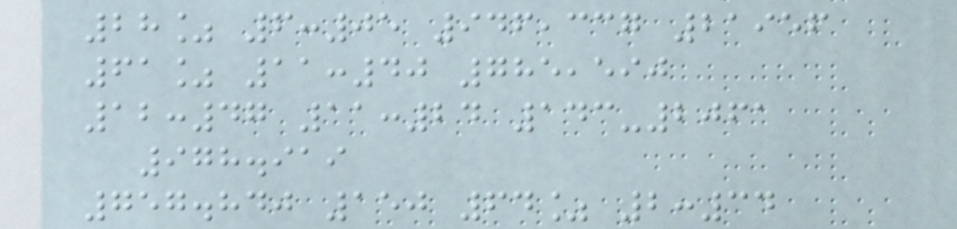28% 6:05 946,337 21956
61% 11:40 785,590
12:47 11:24 143-2061
978.919
757.840 150 64% 2:34
